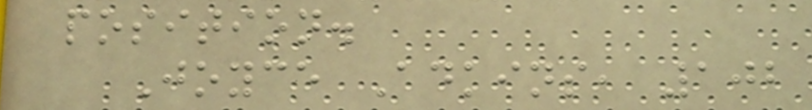position.
Joyce Adkins, 102
